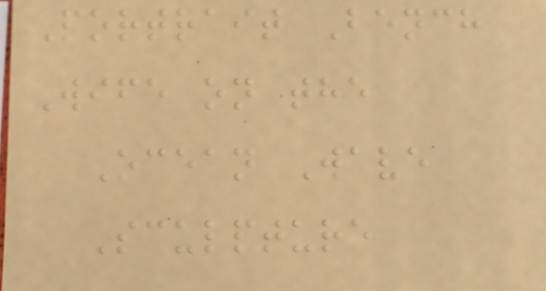Portrait Bench
Wife on the
Ocean Wave
Sculpture
